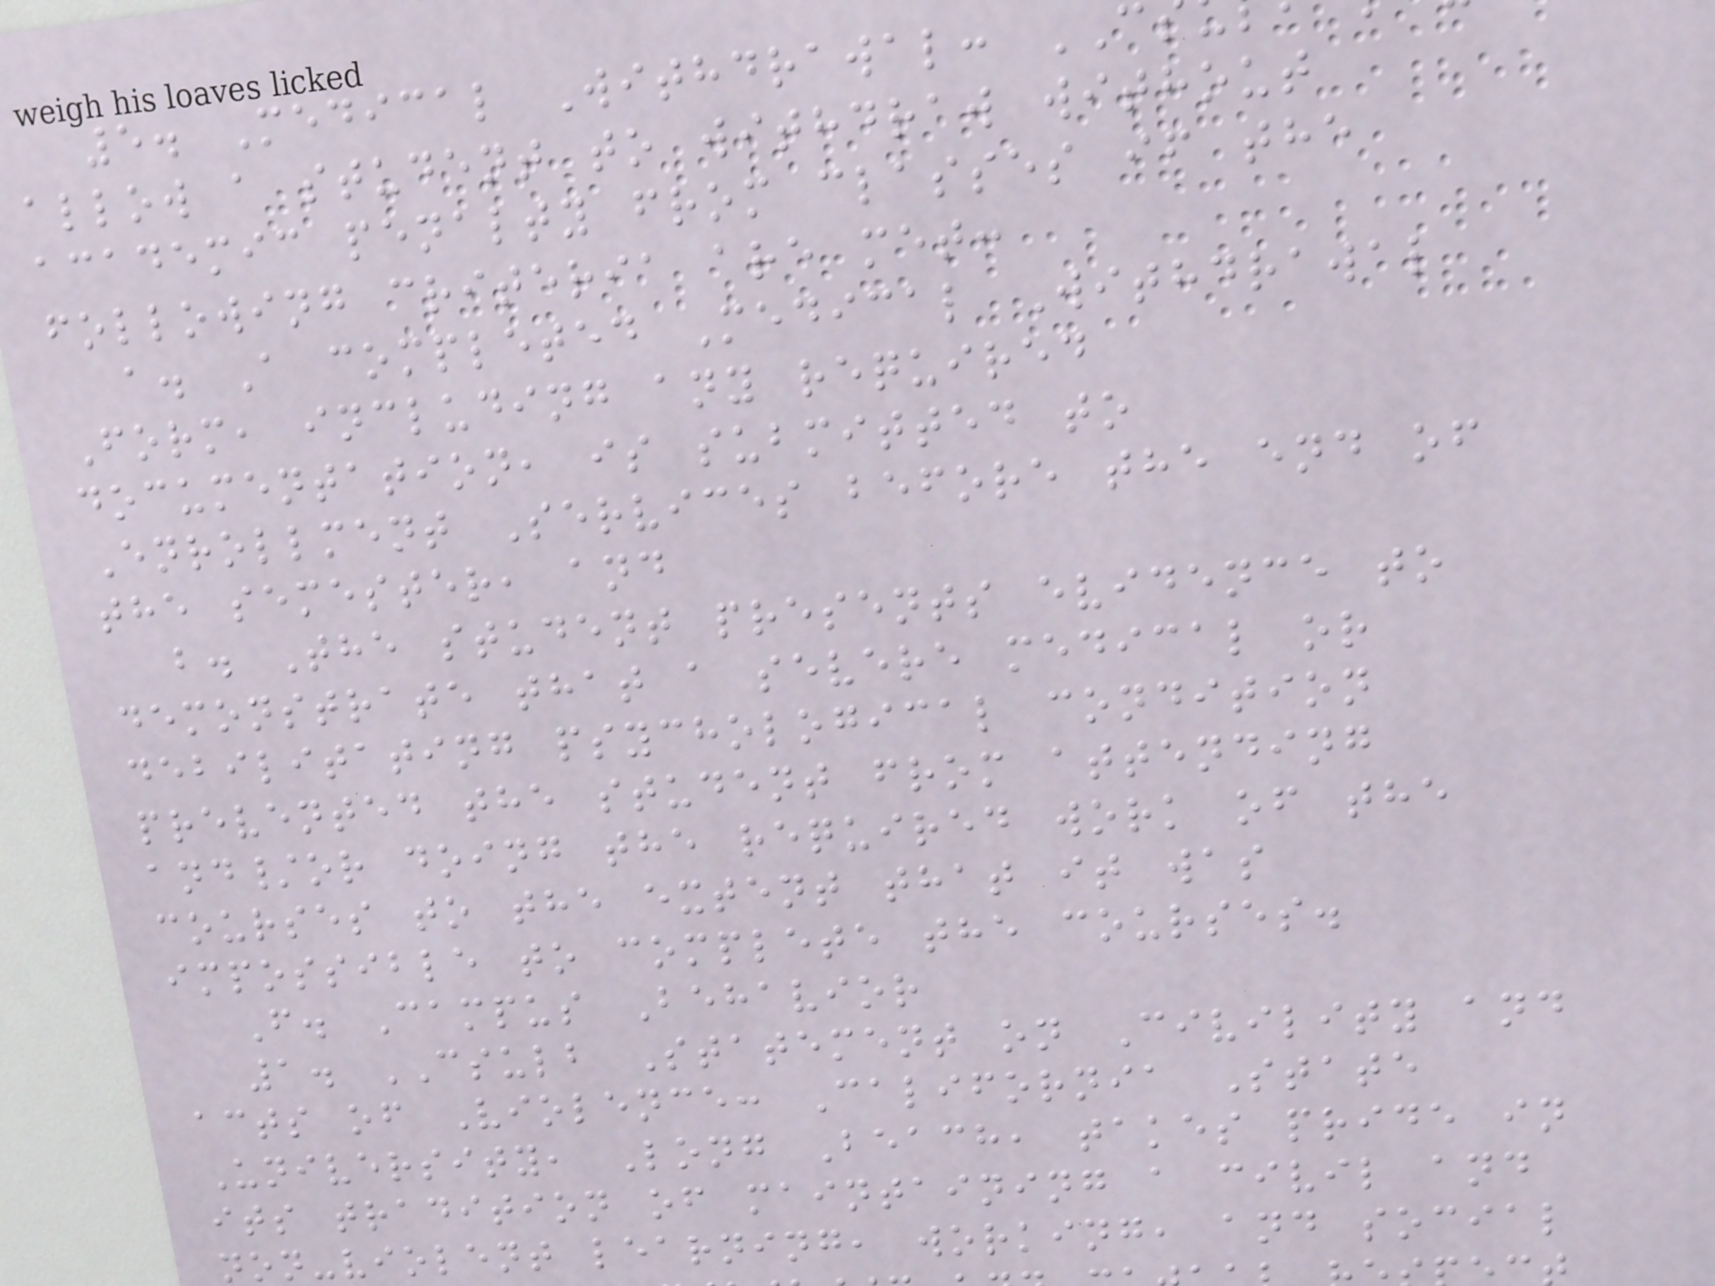5. Medical Withdrawal:
allow a student to withdraw without
academic penalty from classes if the
following criteria are met:
a. A completed Medical Withdrawal
Form, including any required
documentation, is submitted to
Enrollment Services before the end of
the semester, and
b. The student presents evidence to
demonstrate that a severe medical or
debilitating psychological condition
prevented the student from attending
and/or doing the required work of the
courses to the extent that it was
impossible to complete the courses.
F. Campus Behavior
1. CSULB Statement on Civility and
acts of Violence: California State
University, Long Beach, takes pride in
its tradition of maintaining a civil and
non-violent learning, working, and social
